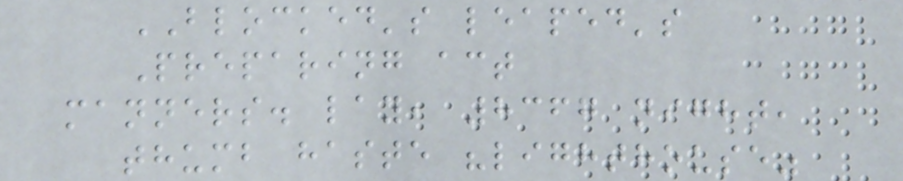BLOCKED's leaped's
Preparing act
manners. lay, 8367 night,
thumb haste "lighthouse"
